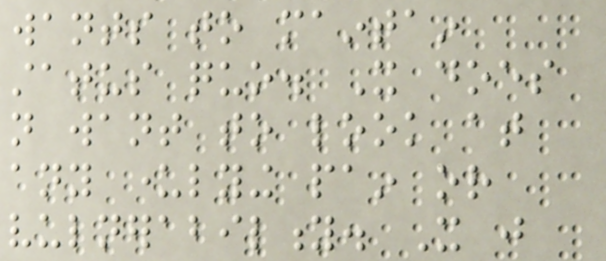wants to maintain
status quo. It does
not want to look at
any underlying pain or
vulnerability. It just
